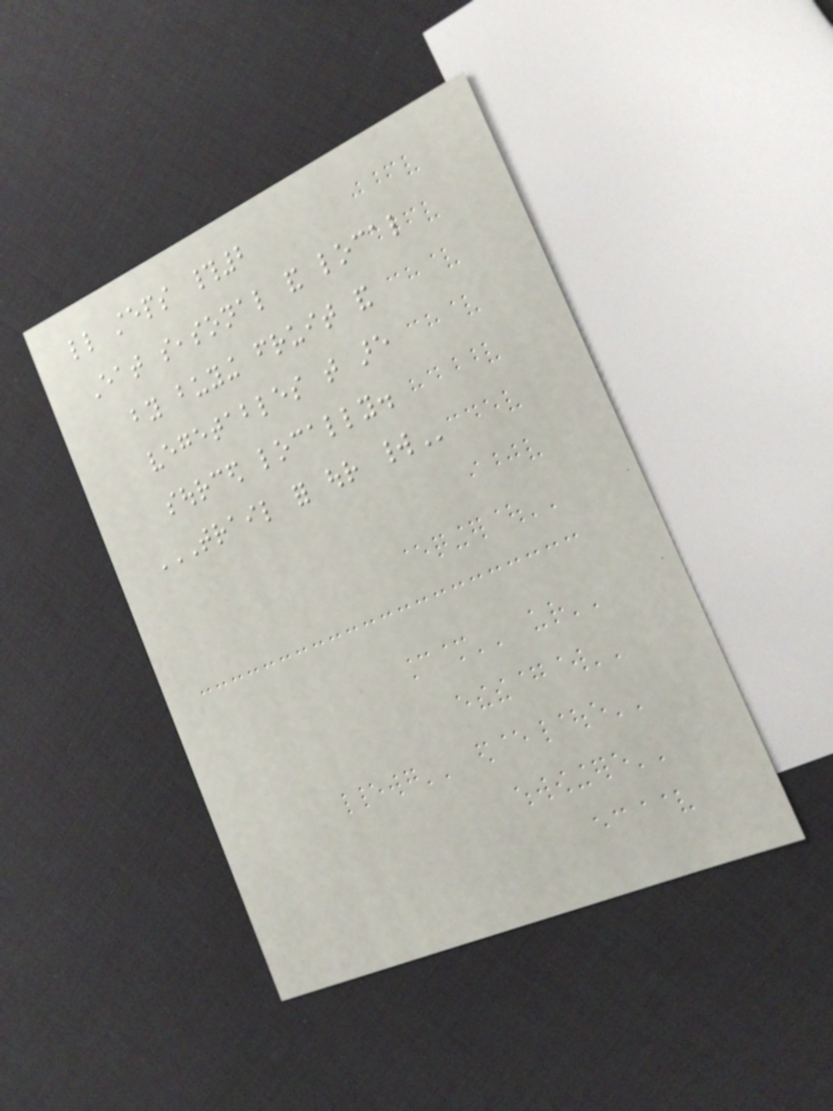little steps #2
Eat seasonal and local
by buying fruit and
vegetables that are
sourced locally.
TRAIL FOR OUR WORLD
